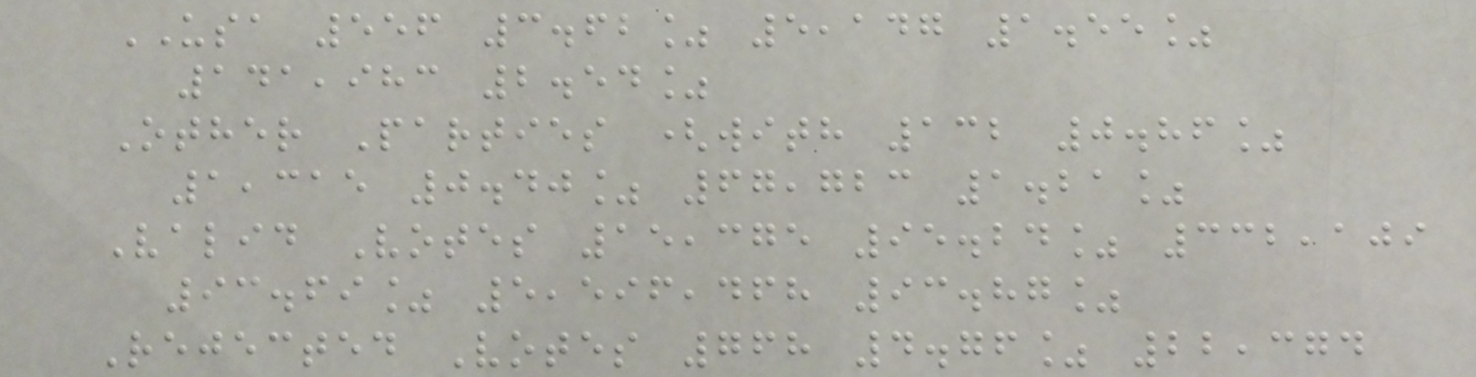USA 556 3.62% 5,147 1.55%
141,983 2.54%
Other Parties (with 132 0.86%
1,315 0.40% 67,723 1.21%
Valid Votes 15,375 95.24% 332,109
93.69% 5,596,468 93.87%
Rejected Votes 768 4.76% 22,374
